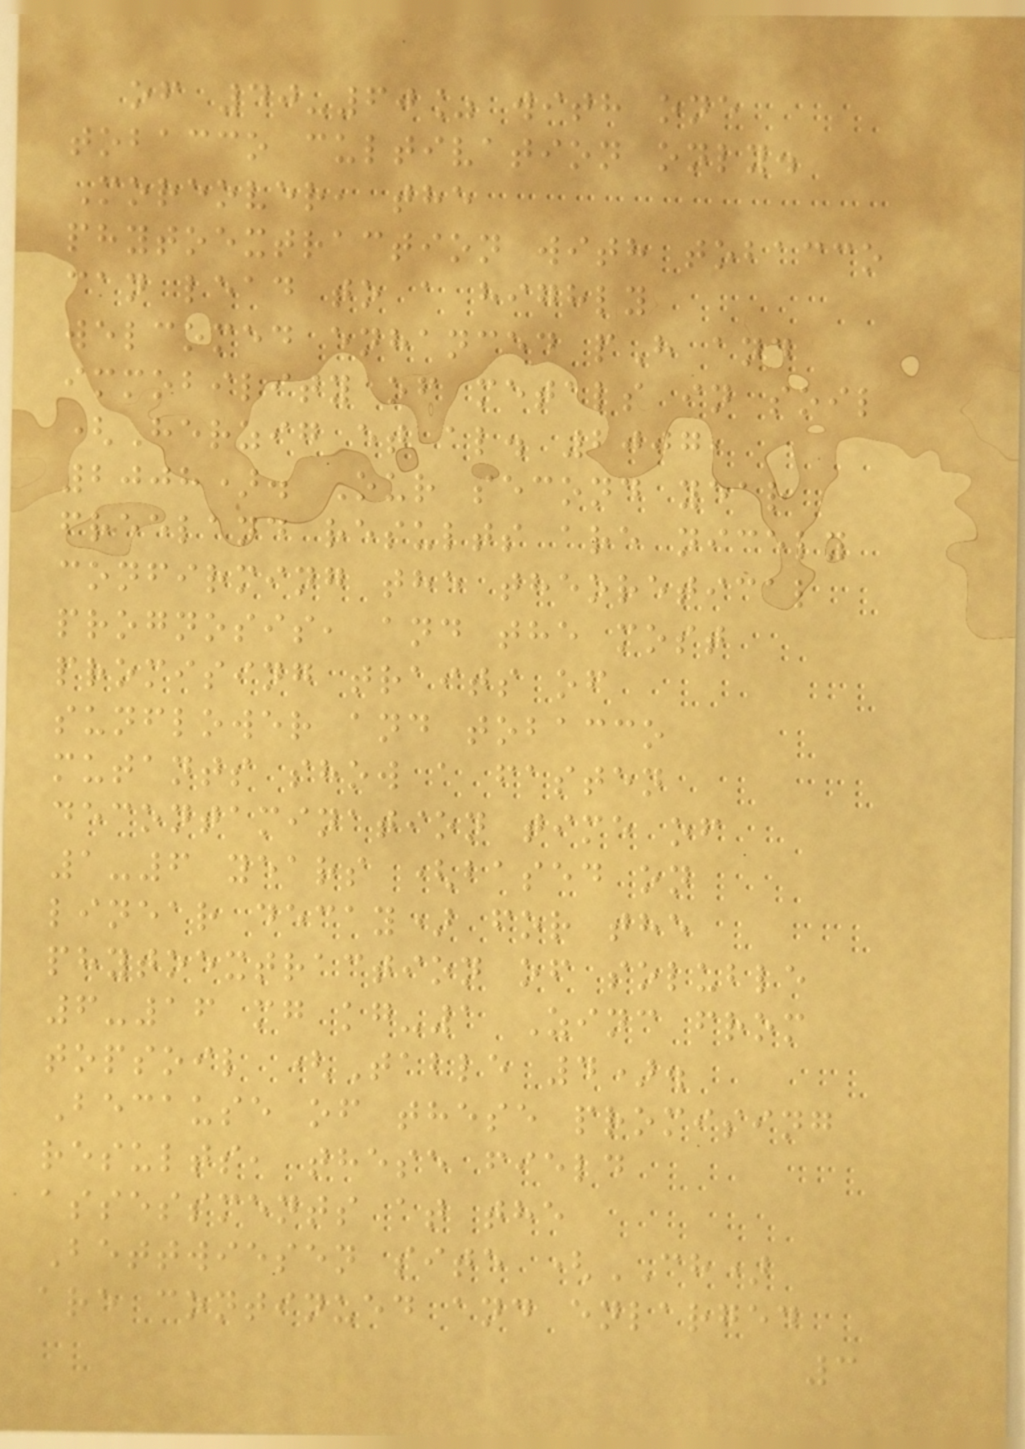of 40-60% with one
tobacco cultivation only.
Moreover, the
phytoextraction with tobacco
can lead to a highly
welcomed enhanced pH and
immobility of metals in soil
(Herzig et al. 2007,
2008). Our second year
freeland results are nicely
confirming the theoretical
prognosis, and the most
promising traits of
sunflower and tobacco
mutants show a fasten
decontamination time of
1-6 years (based on
linear decay) for the
phytoextraction of soluble
6-16 mg kg-1 Zinc from
topsoil (Table 4).
Because of these promising
results, these field
assessments at the
Bettwiesen site (CH)
are continued and enlarged
3
